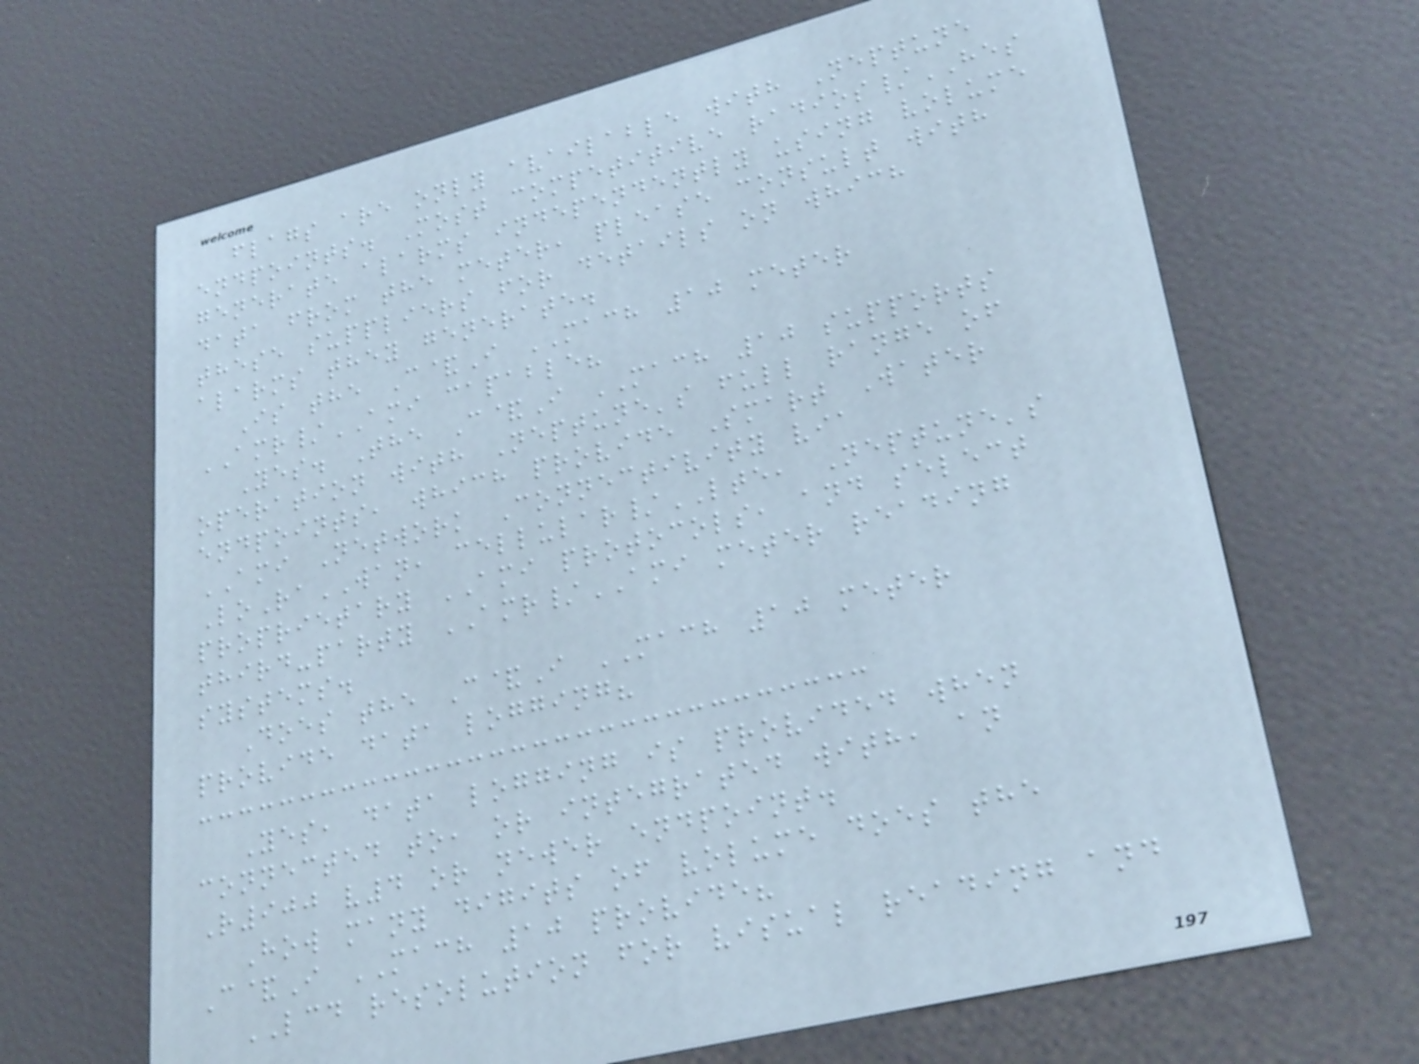flags are only available with Neptune
endpoints. Most competitive radios/HES
generate alarms independently using volume
data from the meter, please consult with
these suppliers for details on which
alarms they generate.
Is the C&I MACH 10 meter
AMR/AMI capable?
Yes. The C&I MACH 10 supports
operation with Neptune's full range of
endpoints, which provide Smart Water
AMI Network Connectivity via
LoRaWAN, cellular/LTE, Neptune's
proprietary AMI protocols, and select
third-party AMR/AMI meter reading
systems.
Does the C&I MACH 10 meter
provide data logging?
Yes, data logging is provided when
connected to, or integrated with, an
R900 v4 or newer endpoint.
How many digits of volume does the
C&I MACH 10 provide?
LCD resolution for visual reading and
